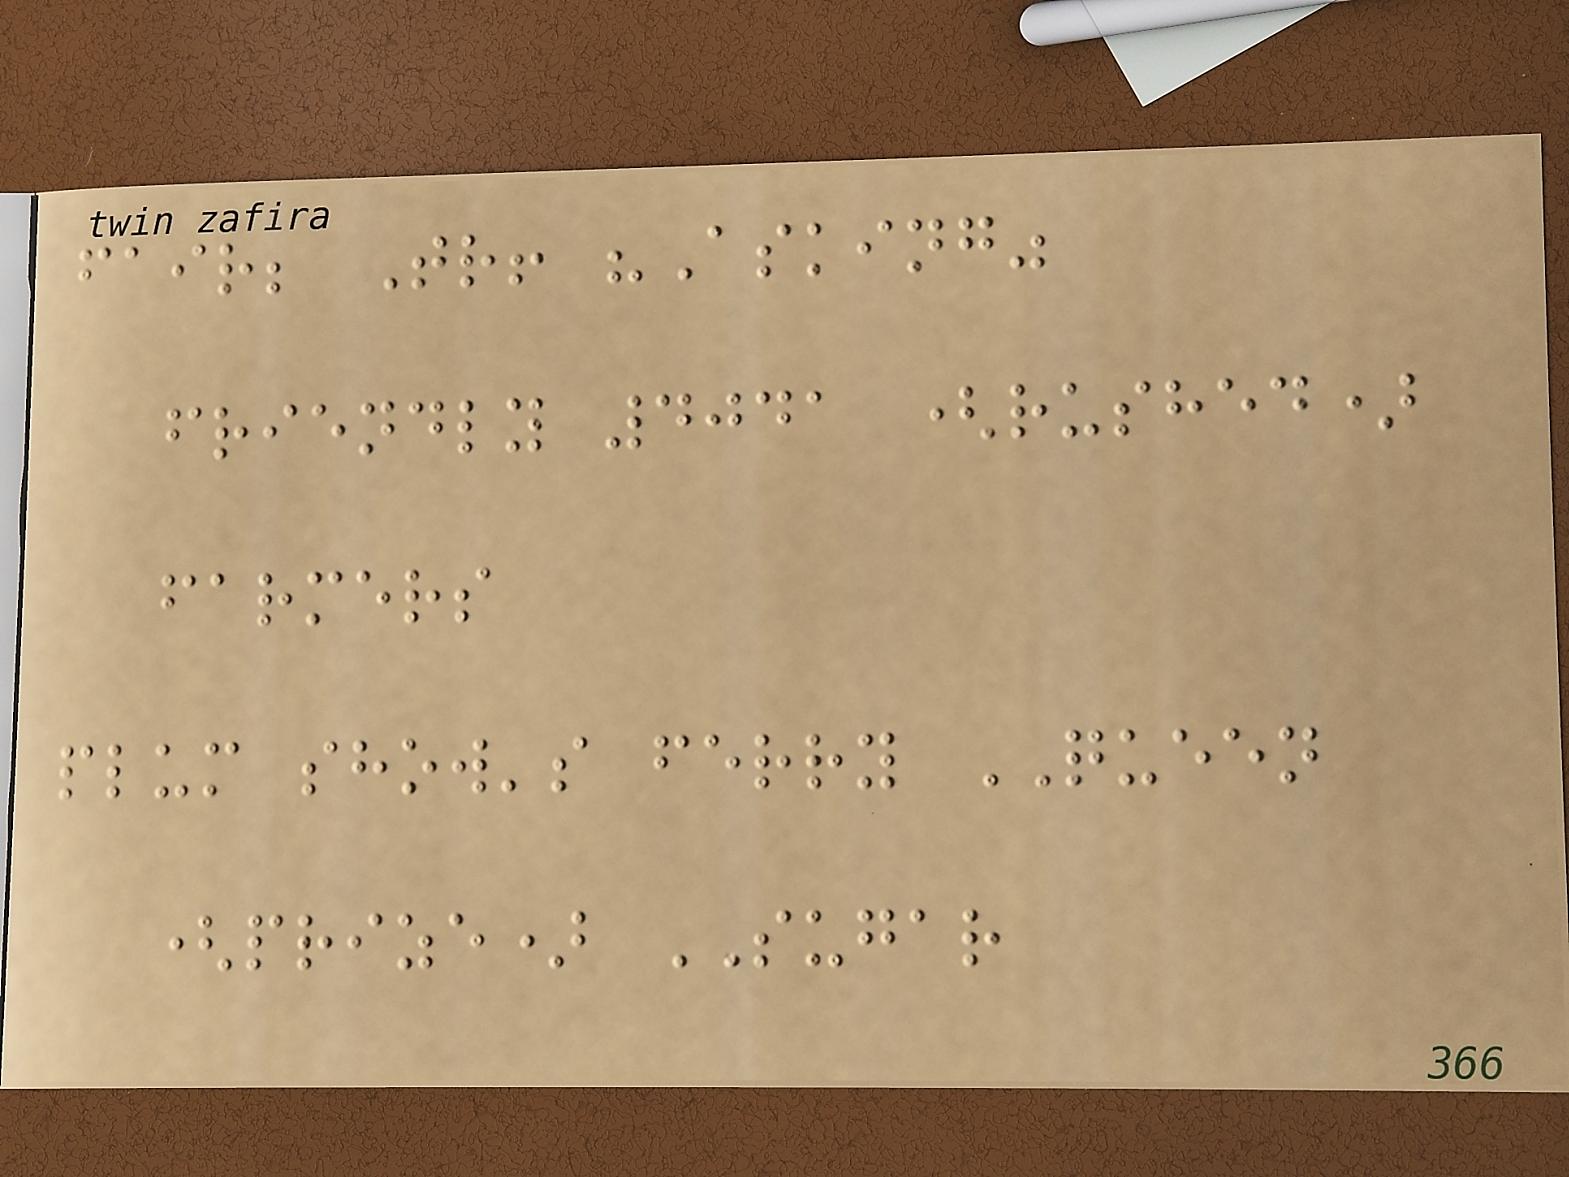fair; Tr! "Asking"
friendly 4041 (rushed)
farmers
plum show's ferry QUEEN
(prize) SUGAR
